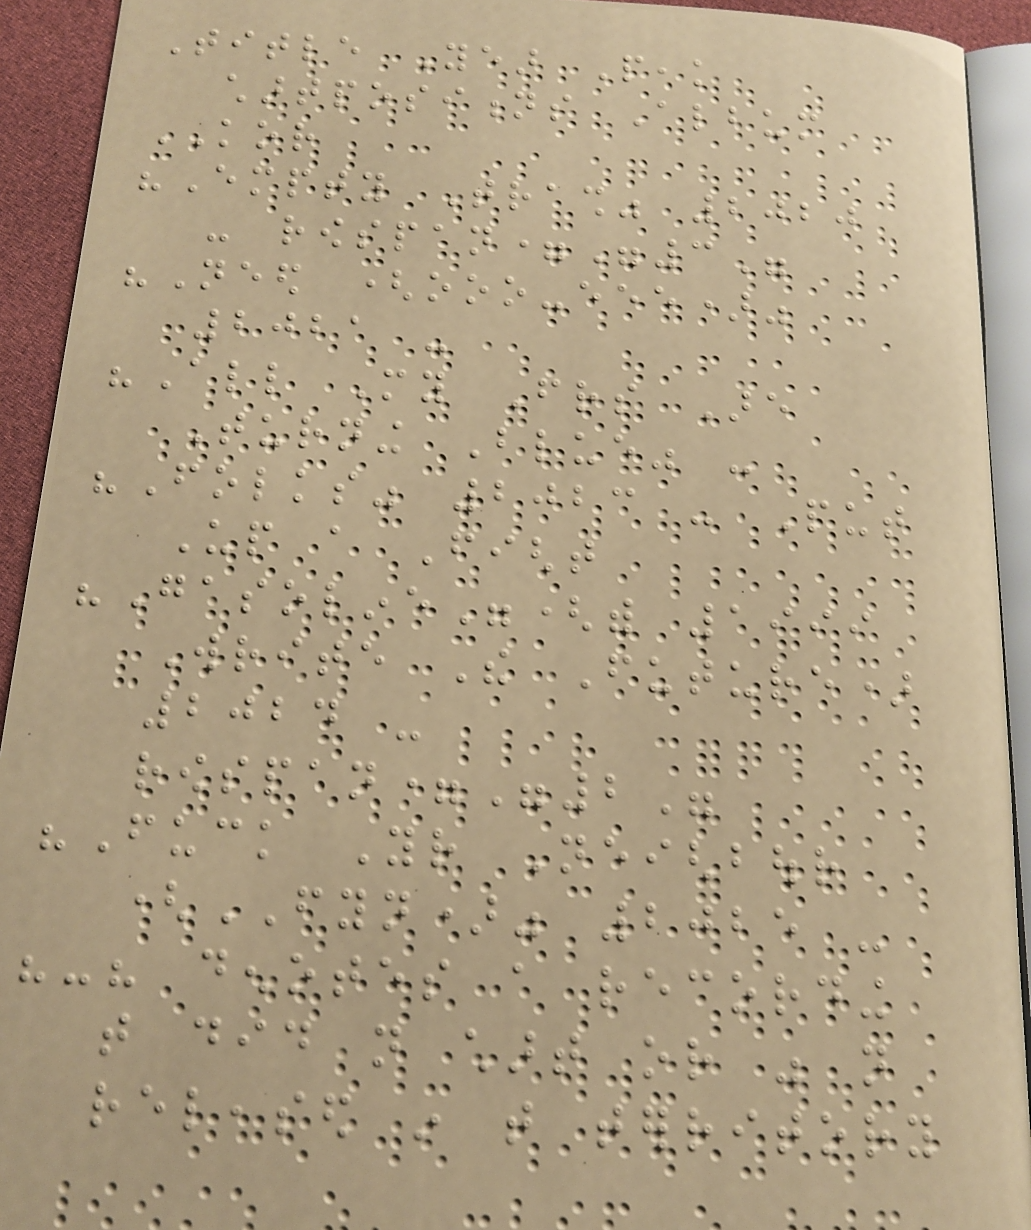Title Year Peak
chartpositions Album
KOR
"Empty Trash" 2020
- rowspan="3"
"Need (ooo-eee)"
2021 -
"All My Friends Are
Turning Blue" -
"Folks" 2023 - Put
Up a Fight
"Gasoline"(with 1999
Write The Future)
2024 -
rowspan="2"
"Fuck Your Neighbour
(FYN)" 2025 -
"-" denotes a recording
that did not chart or was not
released in that territory
